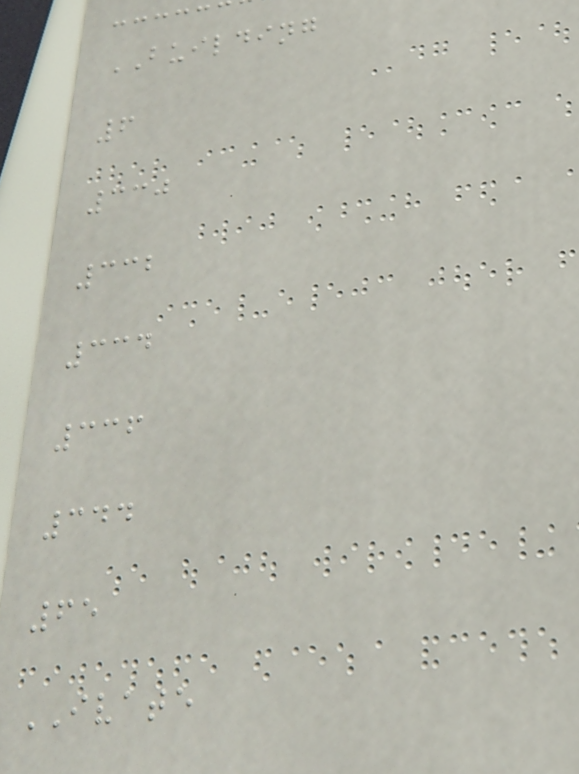BUILDING
6
330
332
334
336
344
65
IVATE
